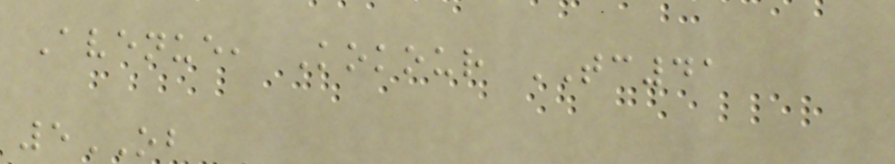Avenue, Kokour TC41
5OB
